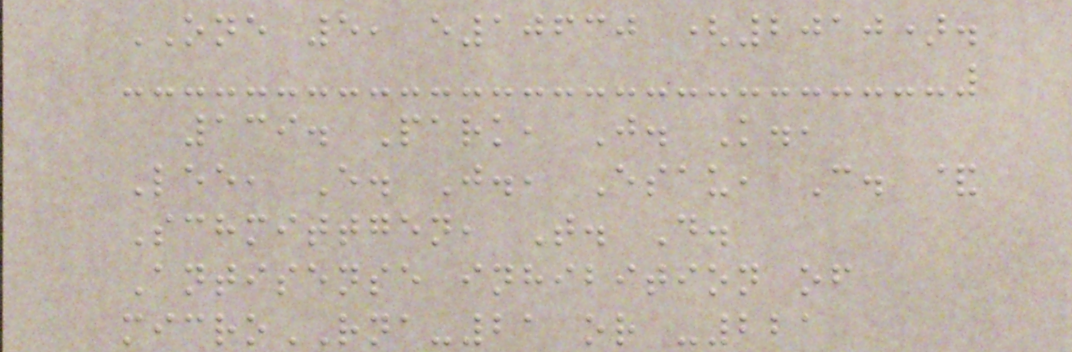ONE 5, e10630 (2010).
139. Park, J. K.,
Lee, E. J., Esau, C. &
Schmittgen, T. D.
Antisense inhibition of
microRNA-21 or -221
